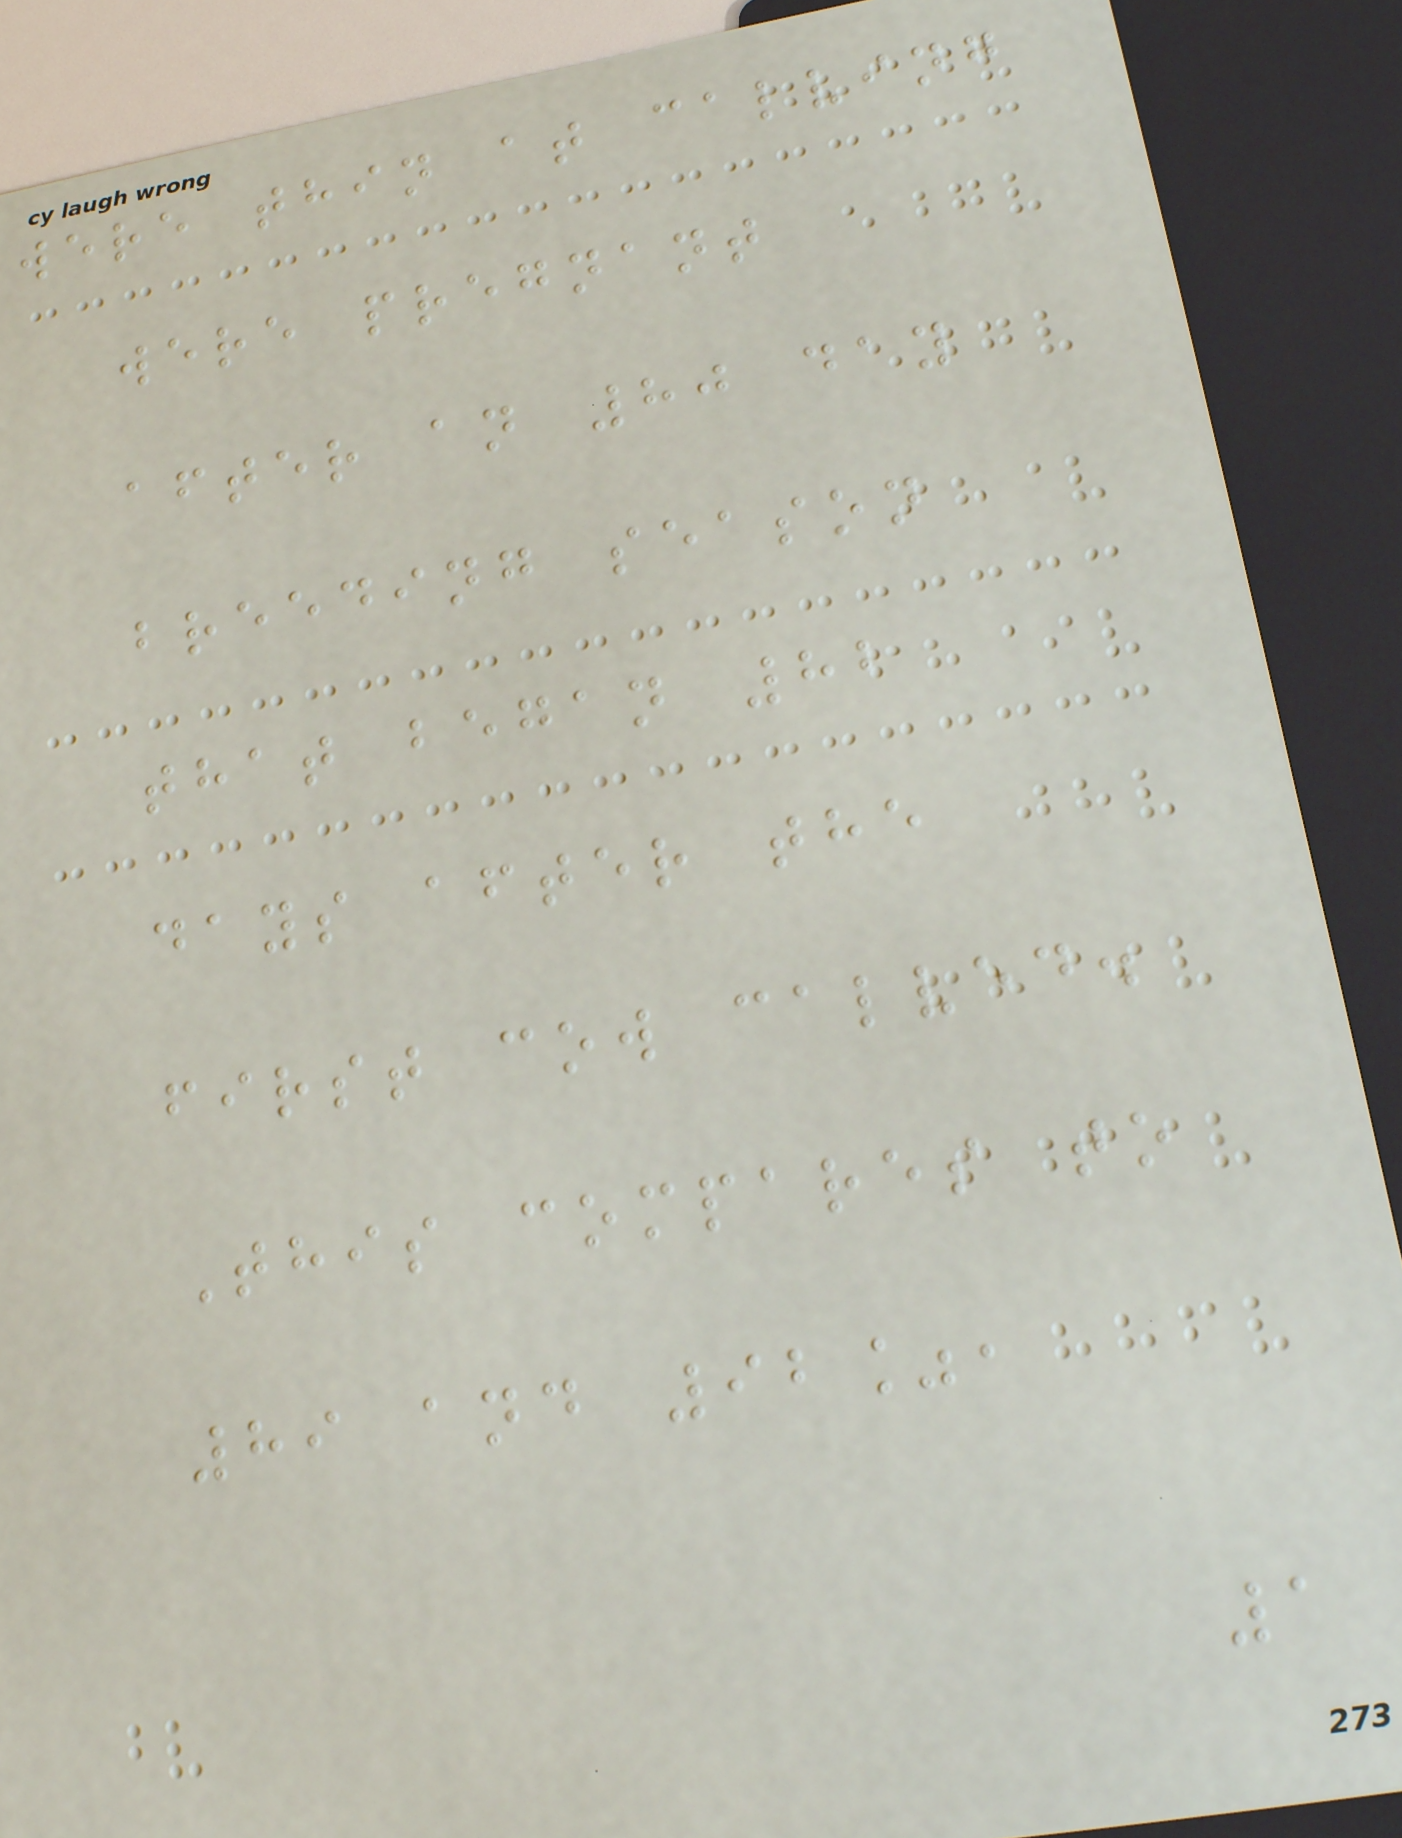were thin at calving
were pregnant
after an 80 day
breeding season
that began 82
days after the
first cow calved.
This compares to
89 and 92%,
1
